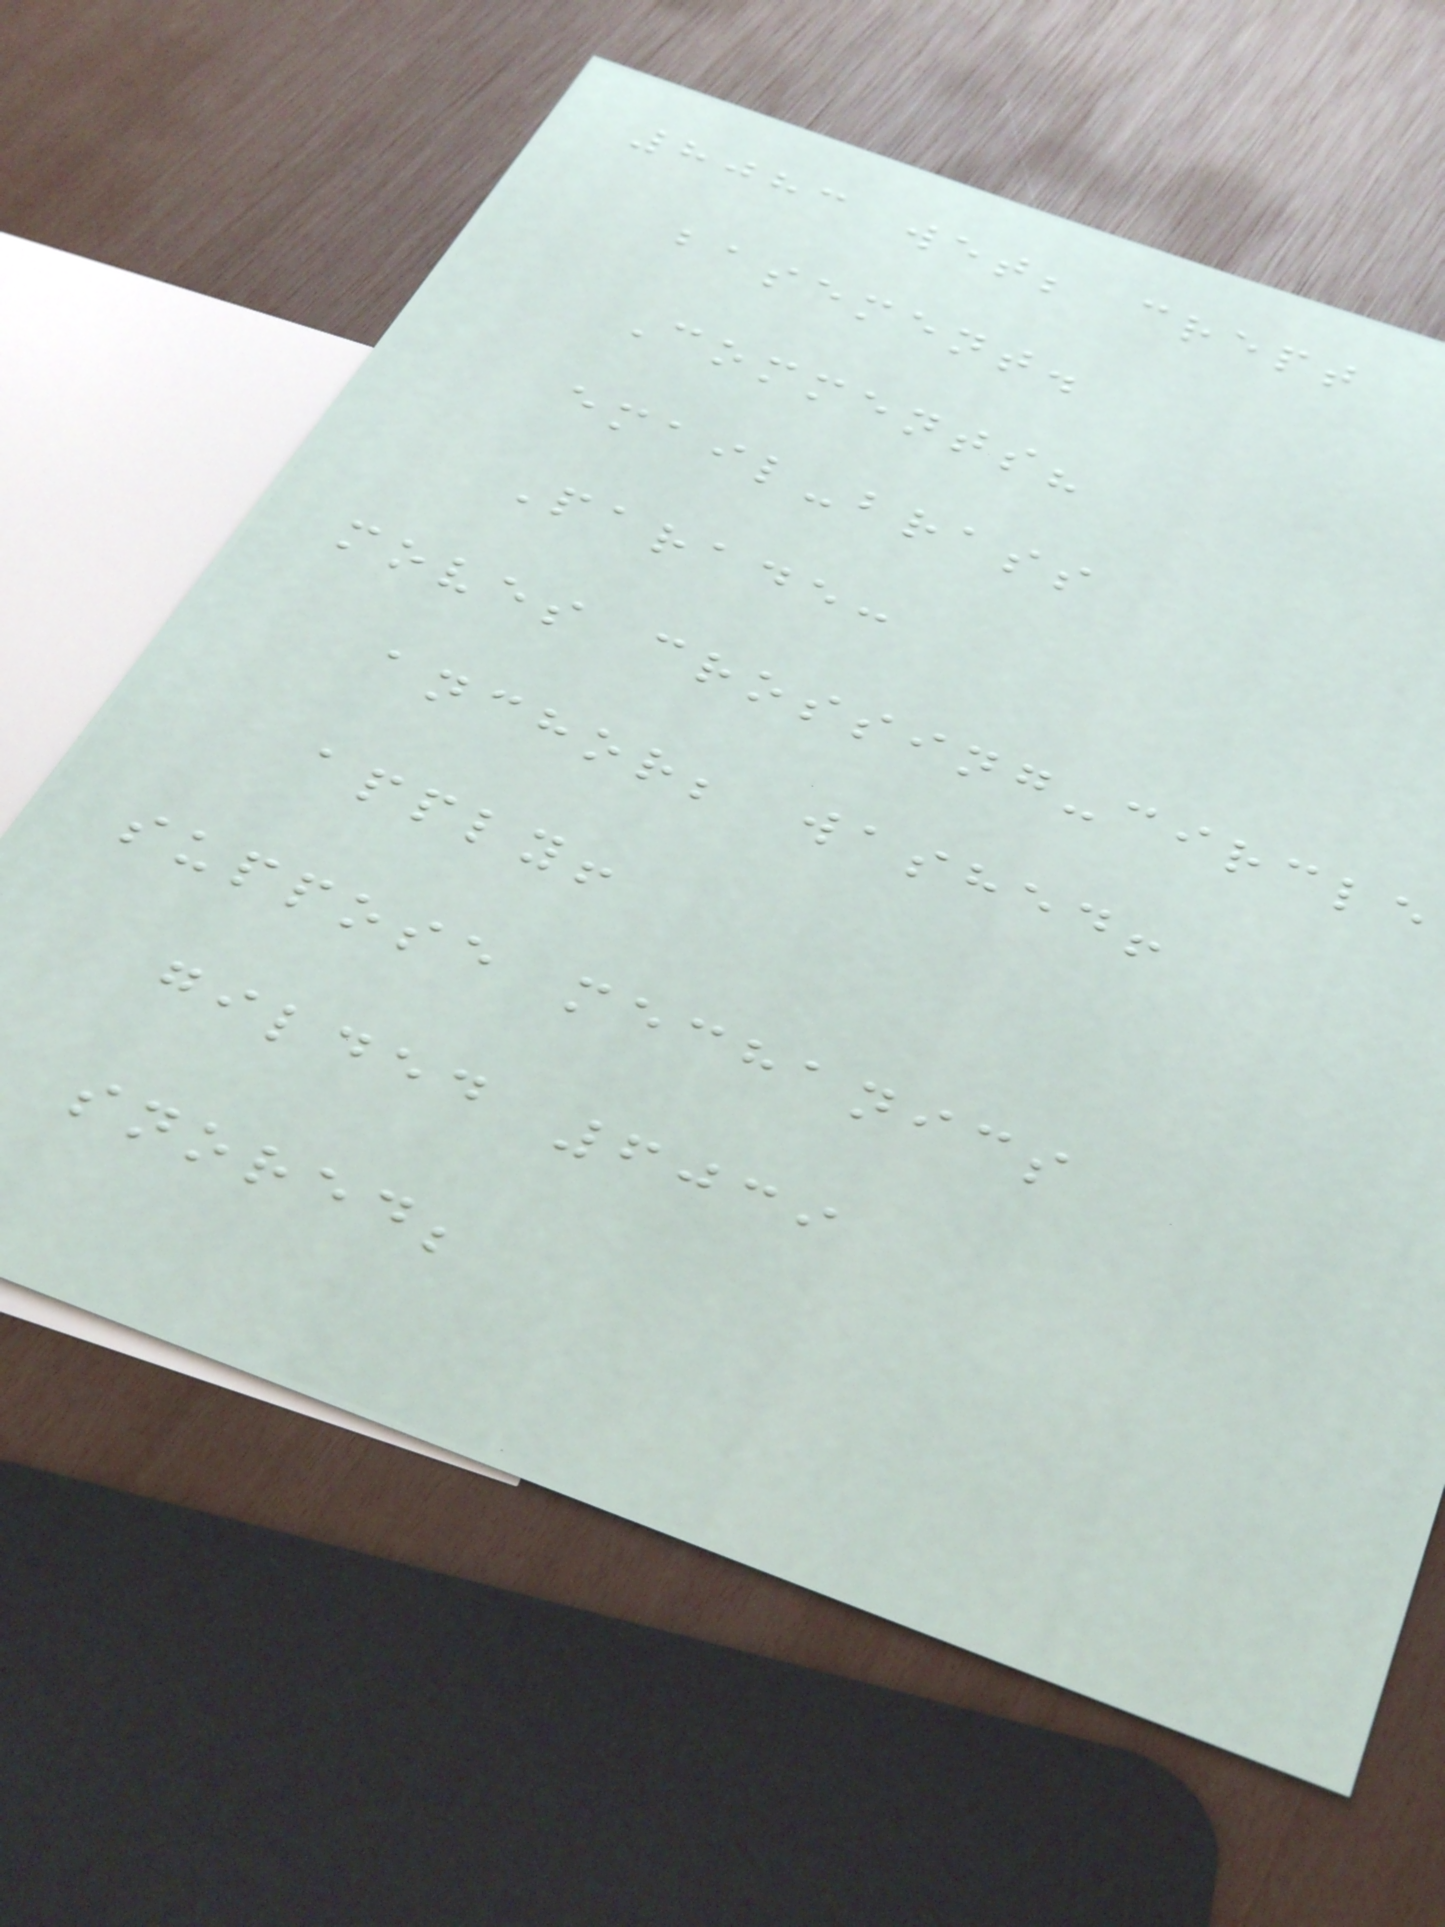8083 wet; crept
basement.
Comments?
email-brass
Parade:
moves crossing-circle
anchor; washed!
apply!
suppose mechanics
gilded 6039
snored;
